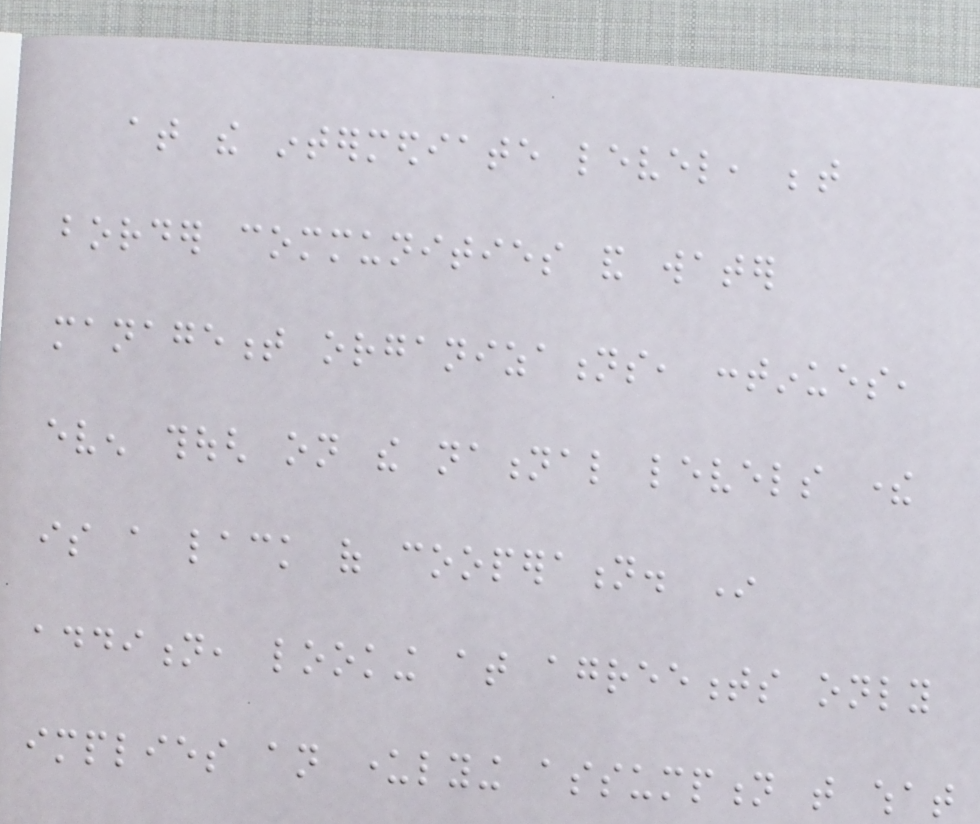at the intermediate level, between
border communities and water
management organizations, continues,
even though on the national levels there
is a lack of cooperation. In
addition, looking at agreements only
implies an underlying assumption that what
